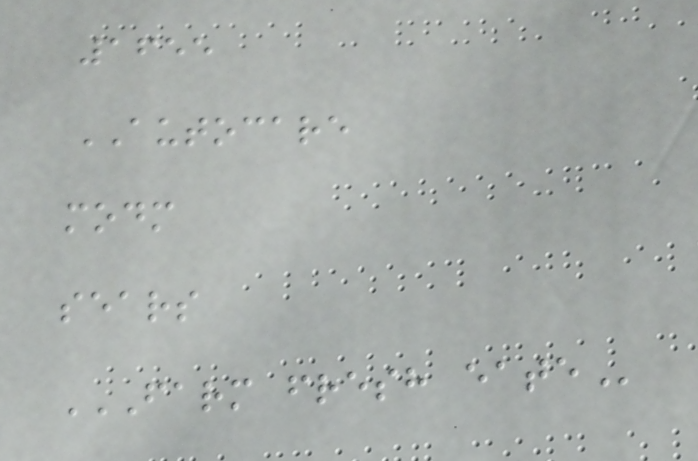1655
AUTOCARE
modm
sears
FARM FRESH EATE
